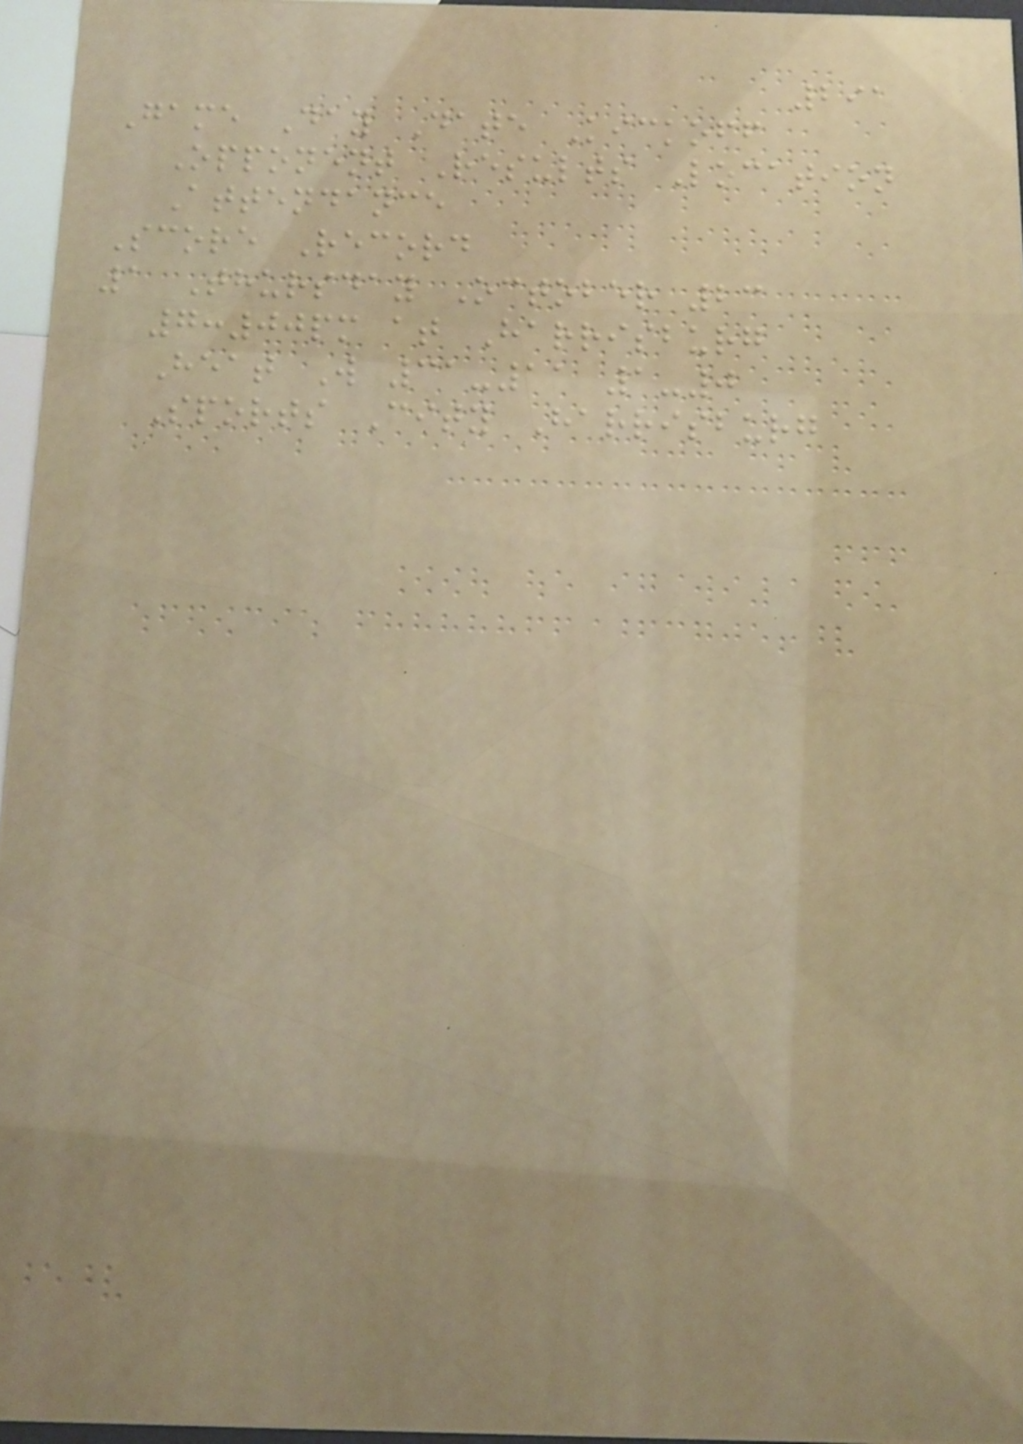291
Game Day Date Kickoff
Opponent Results Location
Attendance
Score Record
1 Thursday October 23
7:00pm at Harrisburg
Heat W 31-11 1-0
Sports City Harrisburg
